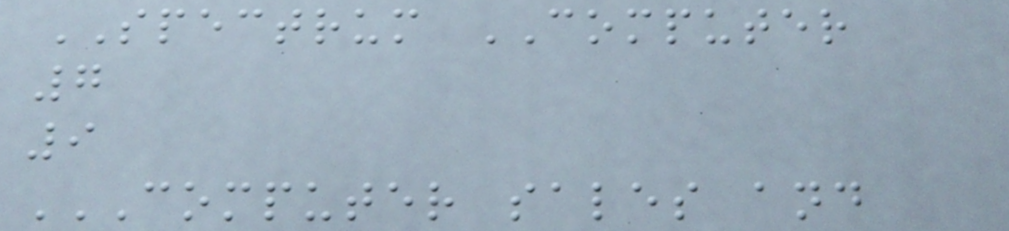SPECTRUM COMPUTER
7
9
COMPUTER SALES AND
